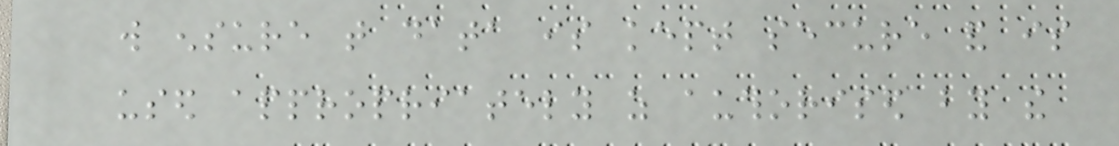will ensure that data is kept secure and is
used appropriately as authorised by the
